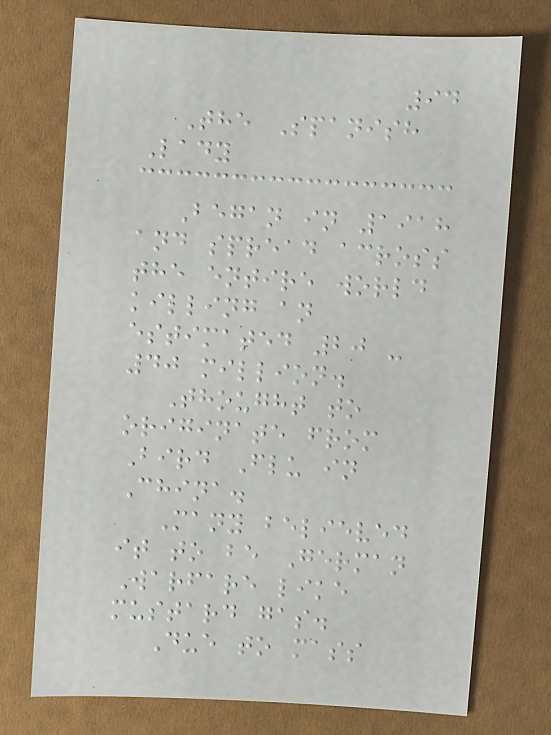94
The Spanish
Lady
Began in 1918
and spread across
the entire world
killing an
estimated 20 -
40 million.
Thought to
originate from
Bird Flu in
China.
Many believed
it to be German
Warfare like
mustard gas.
Due to mass
